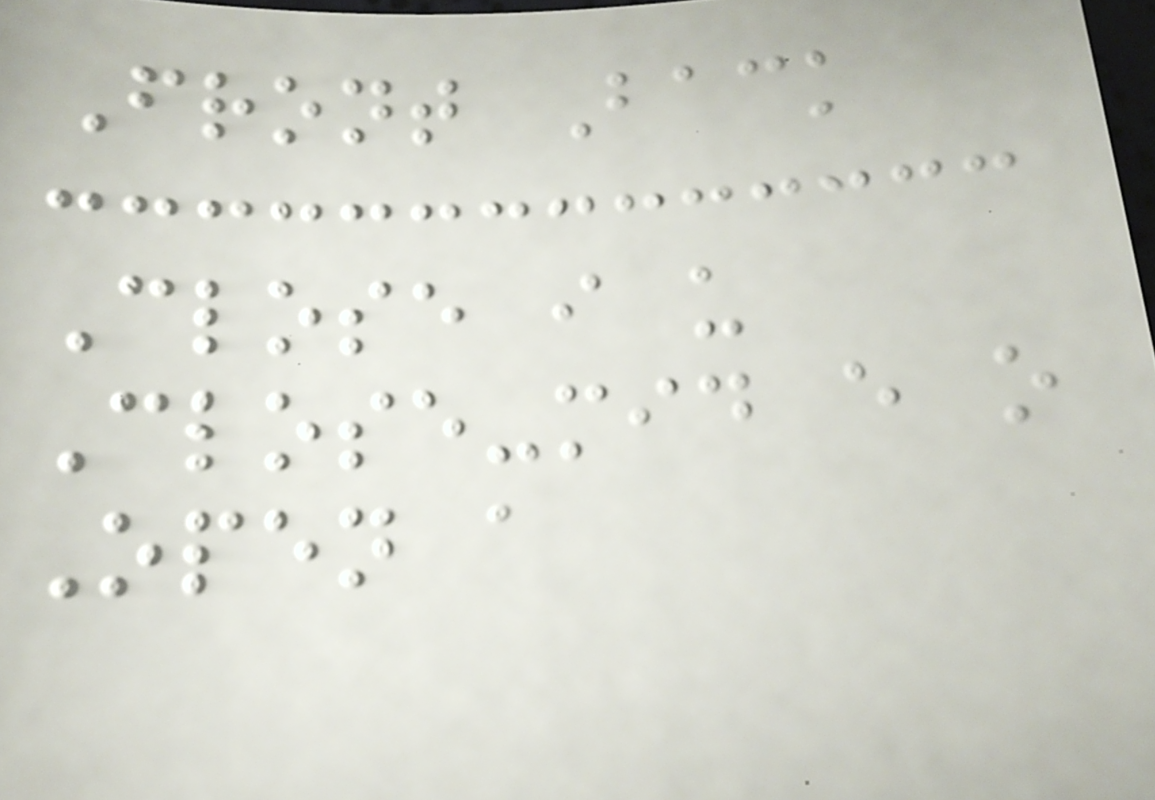Front Back
Close i u
Close-mid e o
Open a
